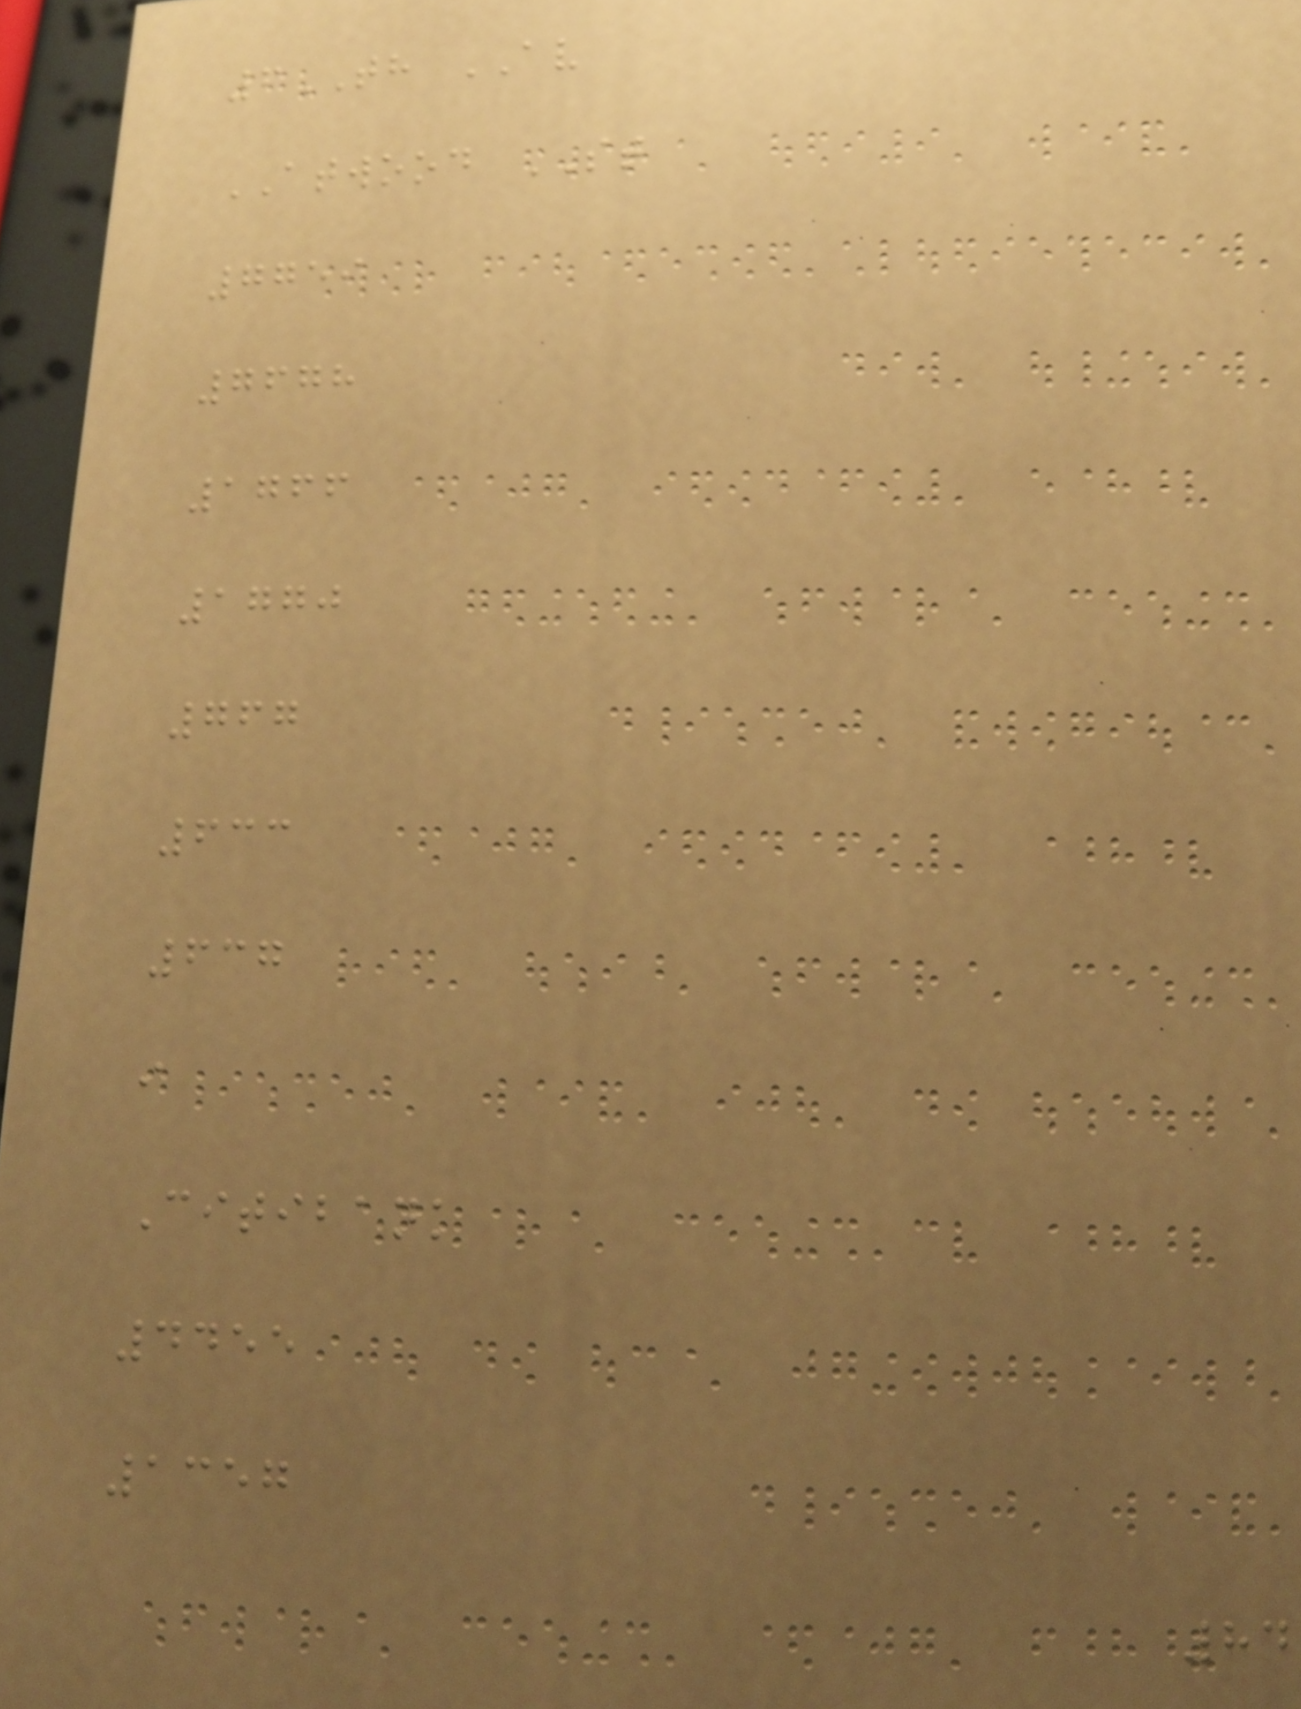6TH AV
ATWOOD ST
7759
7678
1766
1770
767
633
637
i
Citibank
4455
1357
84
